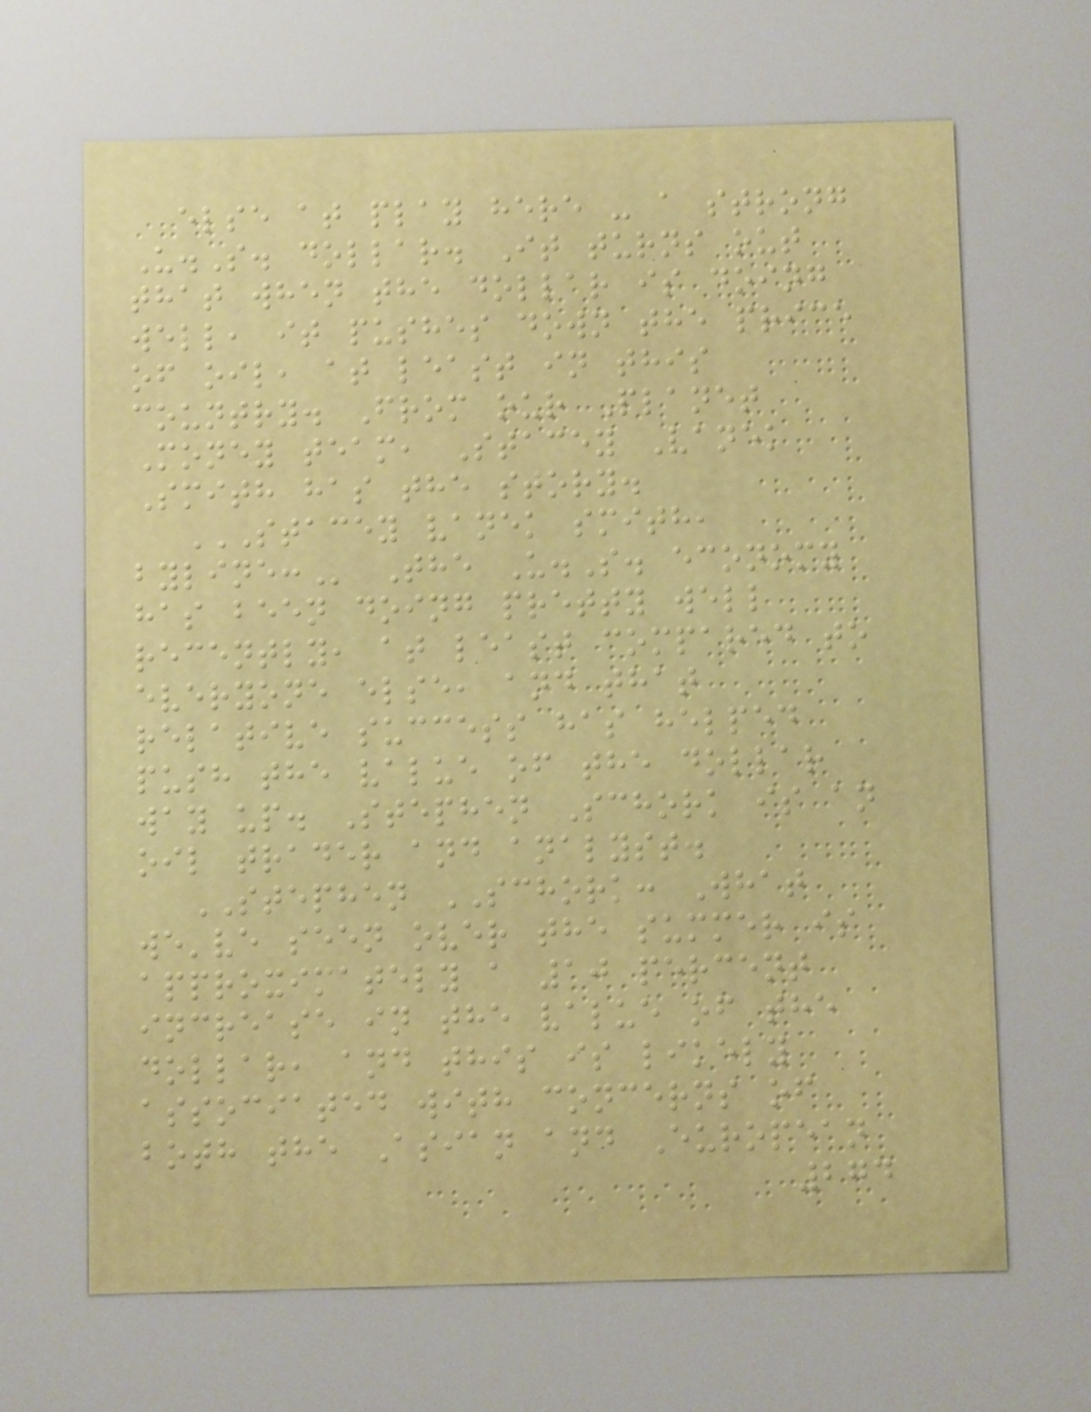else at play here - a strong
U.S. dollar. It turns out
that when the dollar is doing
well, it pushes down the price
of oil, at least in this
country. From our Planet
Money team, Stacey Vanek
Smith has the story.
STACEY VANEK SMITH,
BYLINE: The U.S. economy
has been doing pretty well
recently, at least compared to
everyone else, and that
relative success has helped
push the value of the dollar
way up. Stephen Schork is an
oil trader and analyst.
STEPHEN SCHORK: What
we've seen over the summer is
approximately a 10 percent
increase in the value of the
dollar, and this is likely
associated with concerns of
both the Asian and European
274
